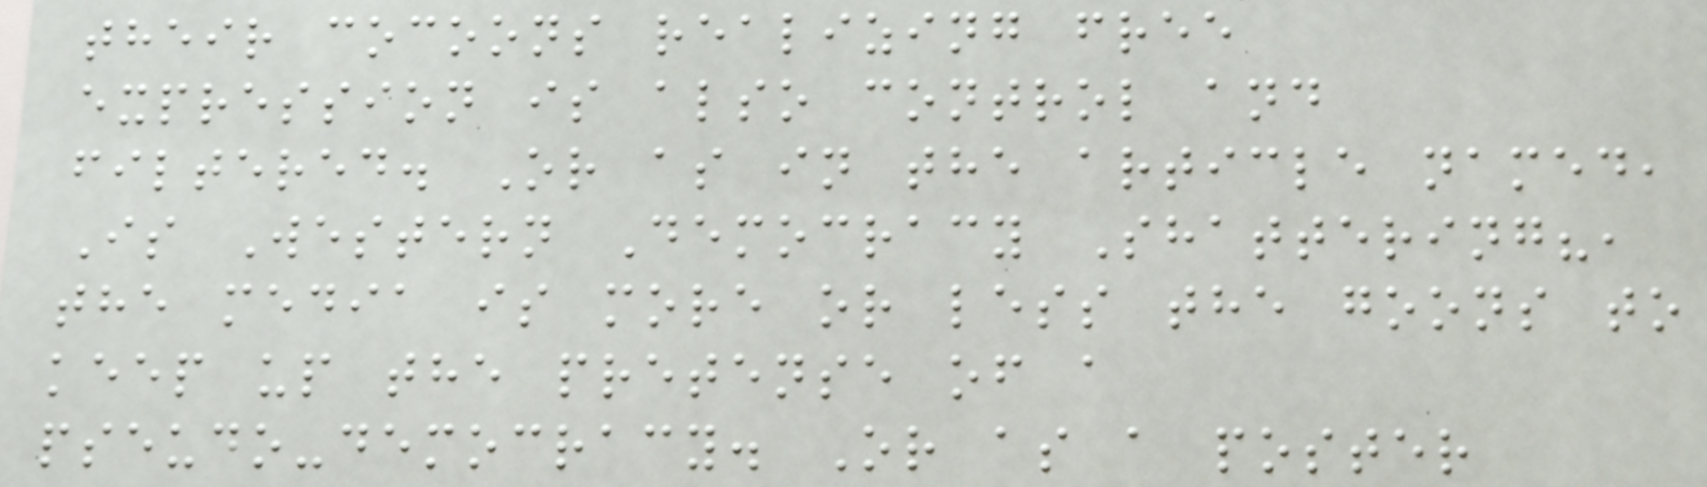their cocoons realizing free
expression is also control and
filtered. Or as in the article named,
Is Western Democracy Shattering?,
the media is more or less the goons to
keep up the pretense of a
pseudo-democracy. Or as a poster
